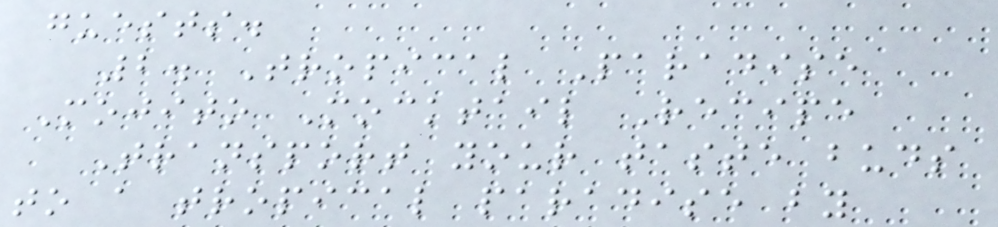guests.
2. Tropical Paradise
Mojito Mocktail Recipe
Transport your taste buds
to a tropical paradise by
